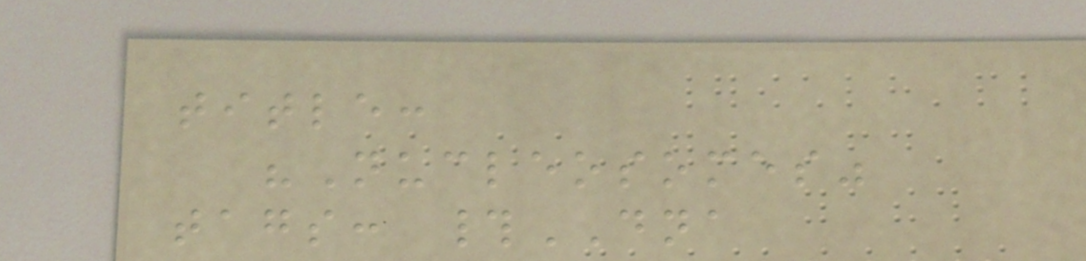title:
"Nucleosomes"
tags: #DNA
